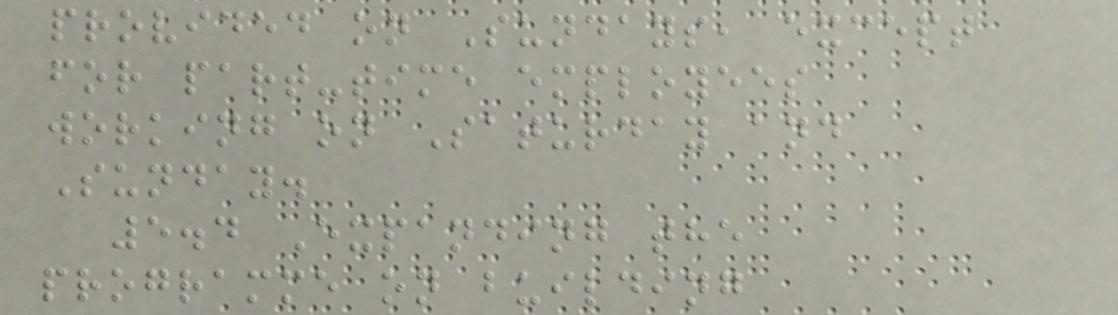provided on Sundays, except
for part-time employees
working on Saturday and
Sunday.
5.4 Expanding the
programme on building
